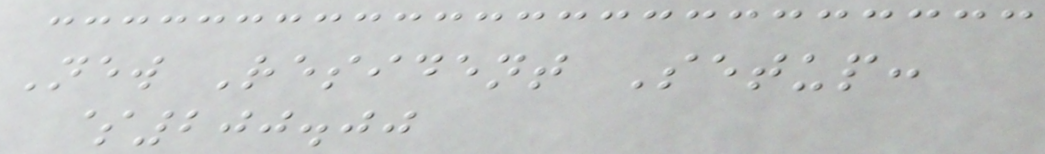New Resident Setup:
$200.00
